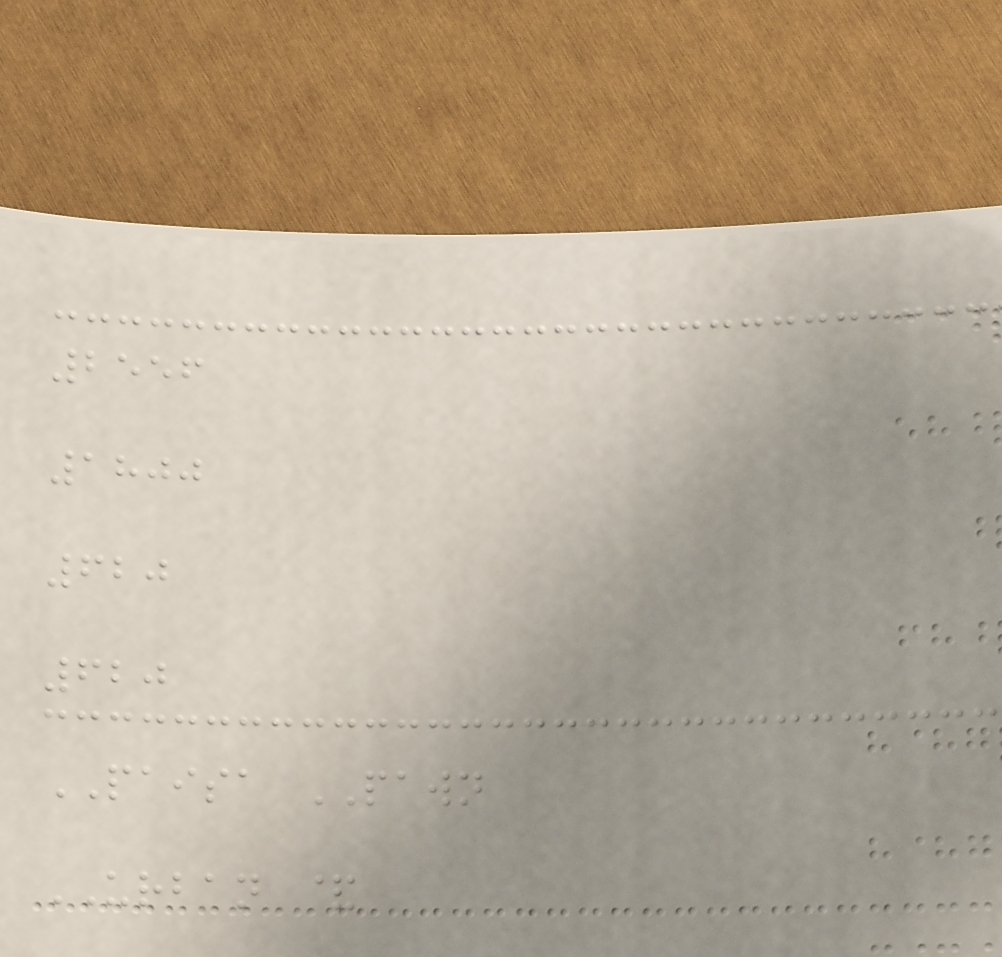2556
1800
620
620
PAISA PAWN
URBAN &
